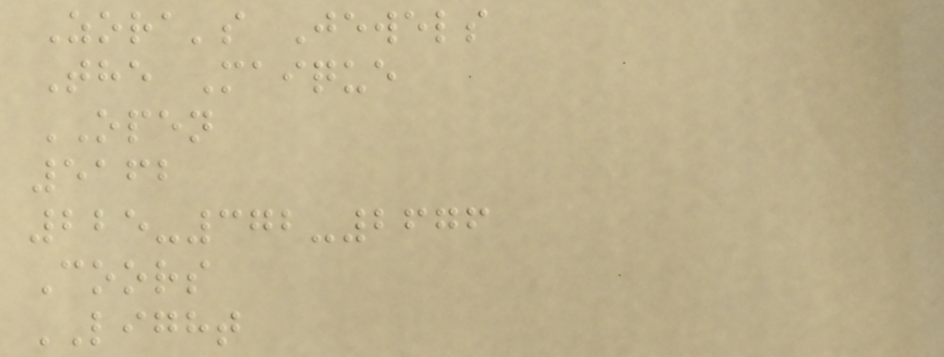Zora's Jewels
The Maique
OPEN
5162
225-372-2676
Coors
LIGHT
